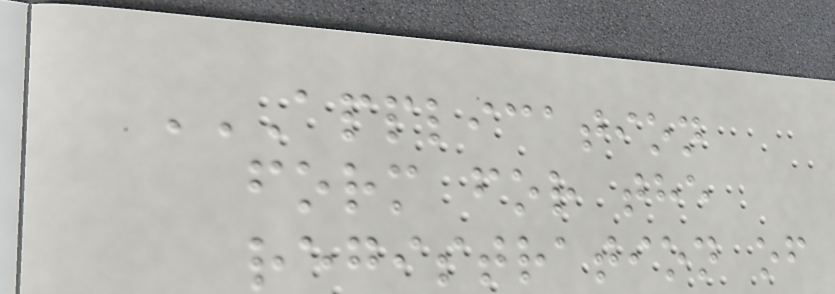APPLICATION
FORM FOR THE
REGISTRATION OF
